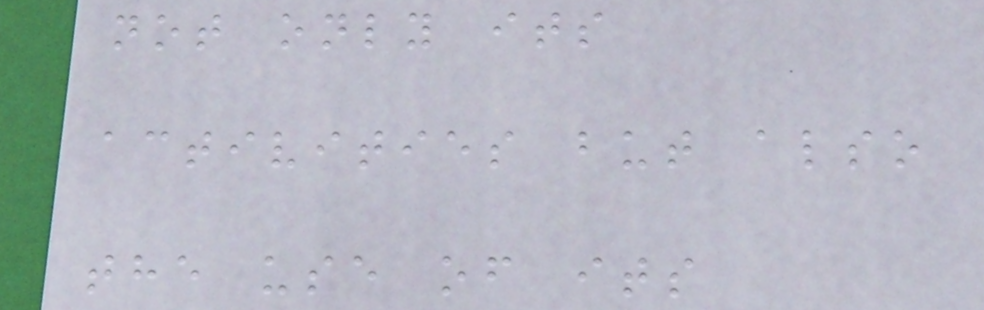not only its
activities but also
the use of its
